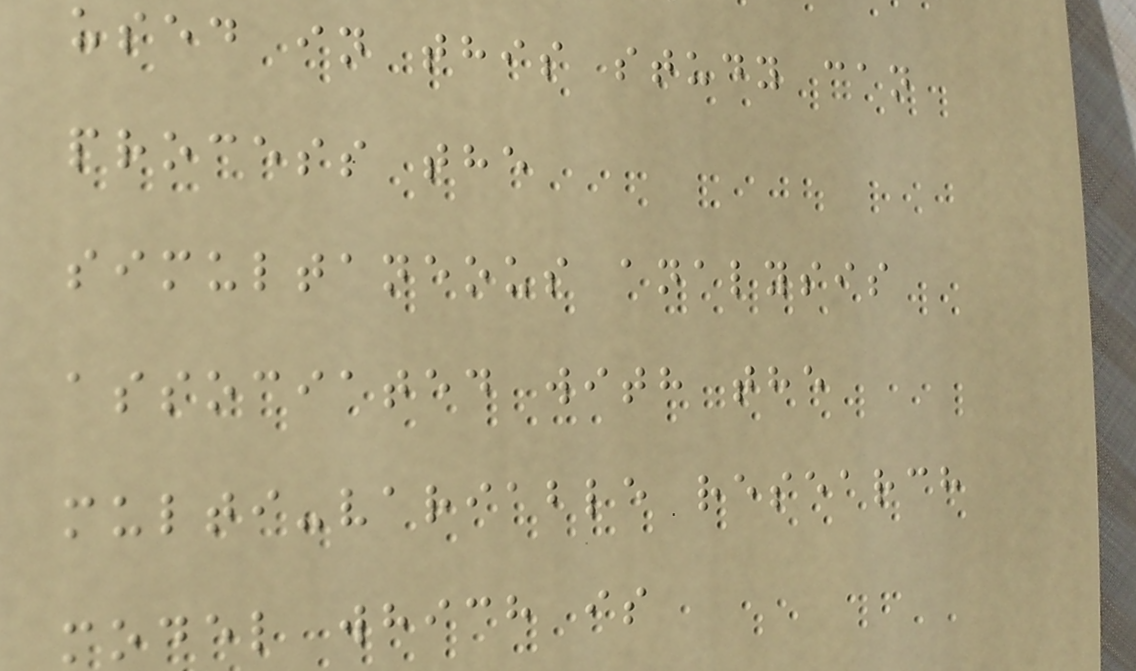used in this study can
process the
simultaneous analysis
associated with the
multi-variable research
model which is
